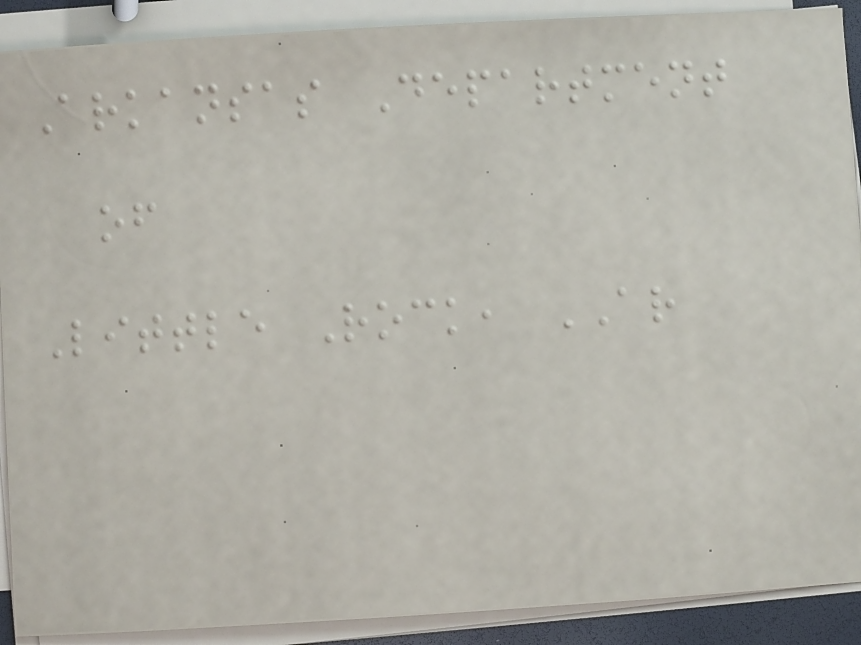Arkansas Department
of
Little Rock, AR
